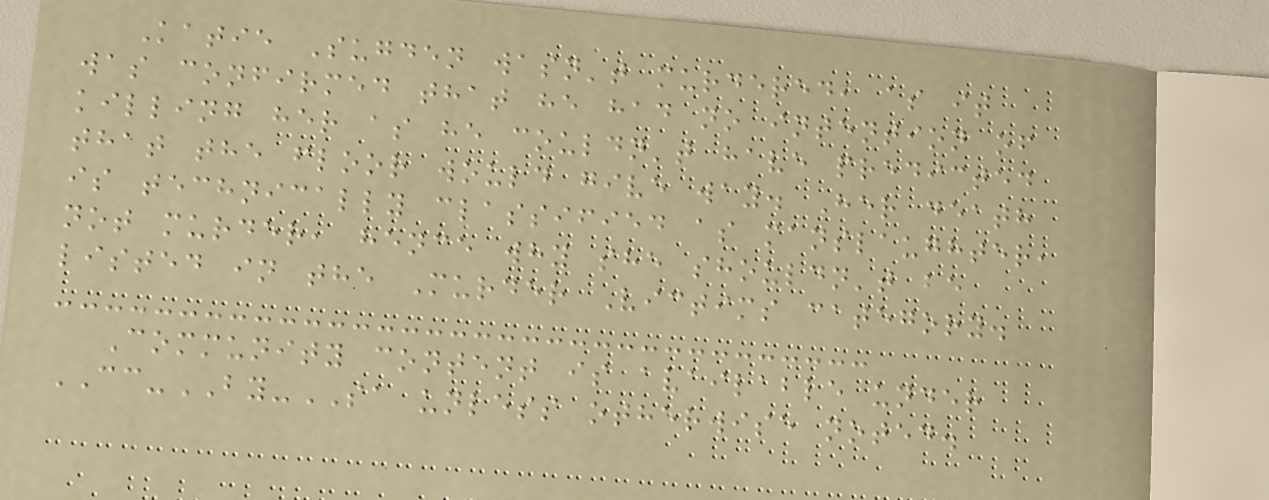Katie Sugden wasn't murdered, as it
was confirmed that he had no intention of
killing her as he couldn't have predicted
that the floor would give way. Her death
is technically classified as manslaughter,
not murder, hence why she shouldn't be
listed in the Murder Victims category.
Community content is available under
CC-BY-SA unless otherwise noted.
